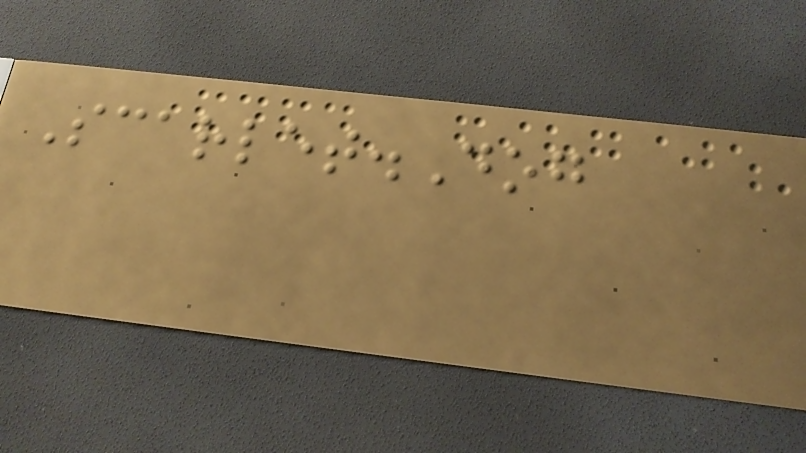Scarlet.Dog
